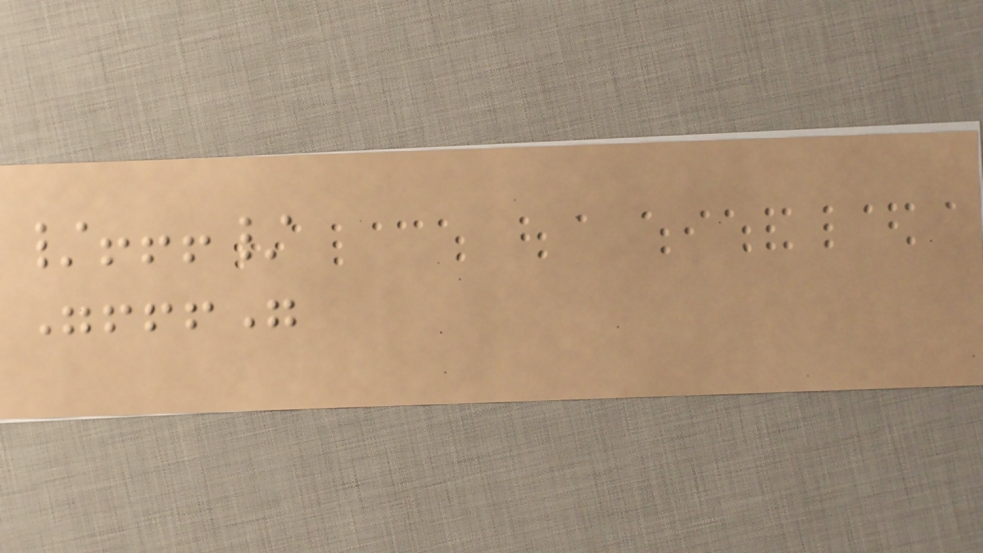/!!!/
"!!!"
